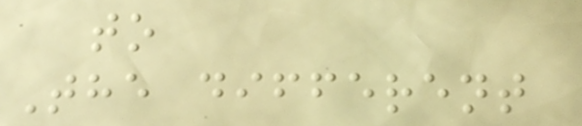to
The different
